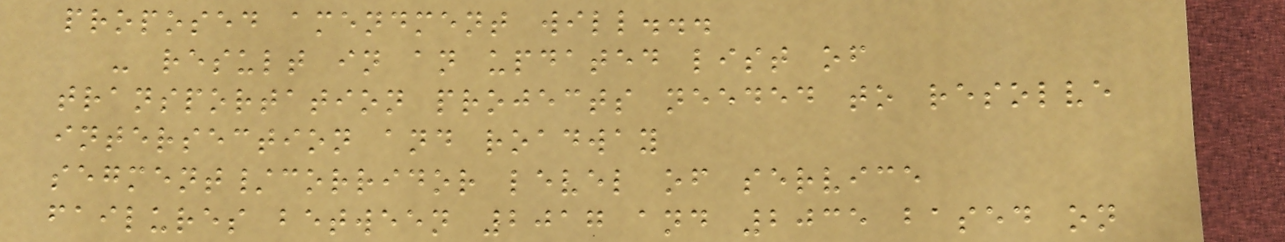proposed amendment will...
- result in an updated list of
transportation projects needed to resolve
intersection and roadway
segment/corridor level of service
failures between 2017 and 2035 based on
